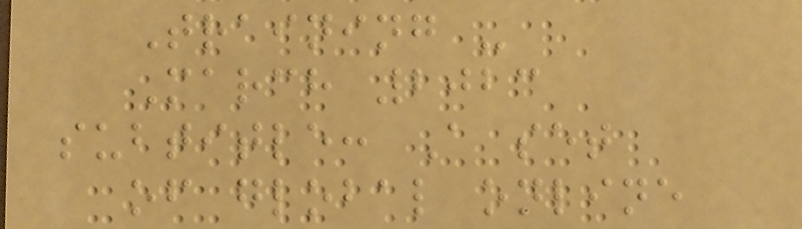Training -
March 2023
subtitle: A set
of global online
